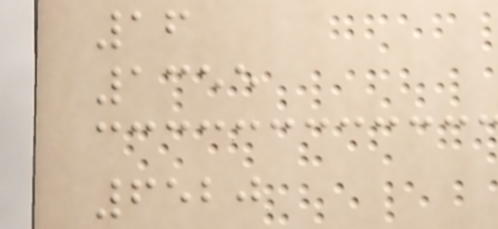16
1355
6520
